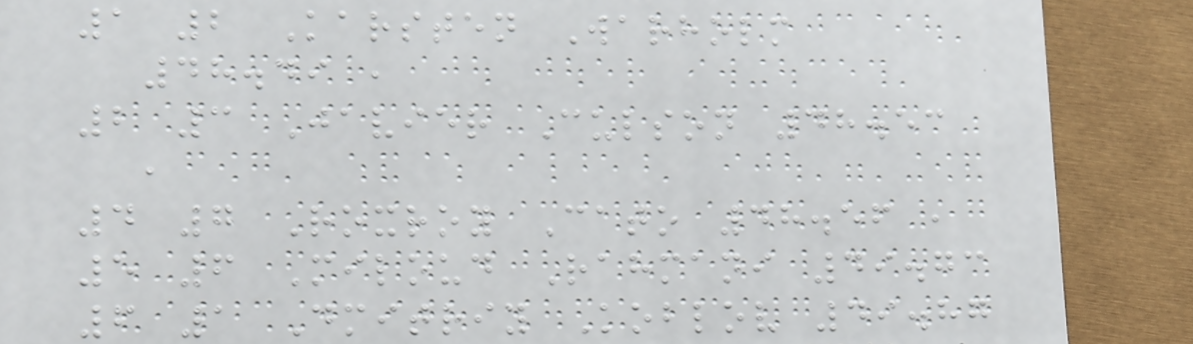1 2 Karsten Warholm
48.49 ,
2 3 Javier Culson 48.53
,
4 7 Roxroy Cato 48.56 ,
5 6 Miloud Rahmani 49.73
6 1 Dmitriy Koblov 49.87
